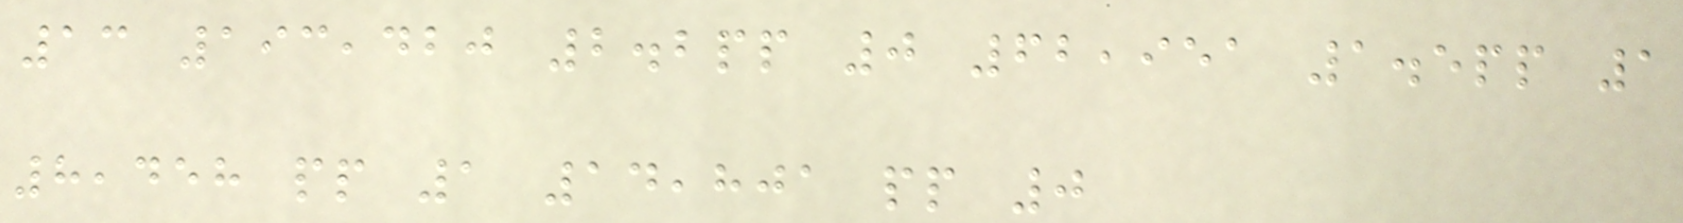13 193,420 2.2pp 0 62,951 1.5pp 1
8,458 pp 1 14,801 pp 0
